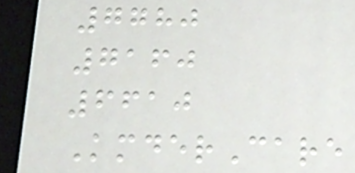7780
7160
6610
KmderCare
